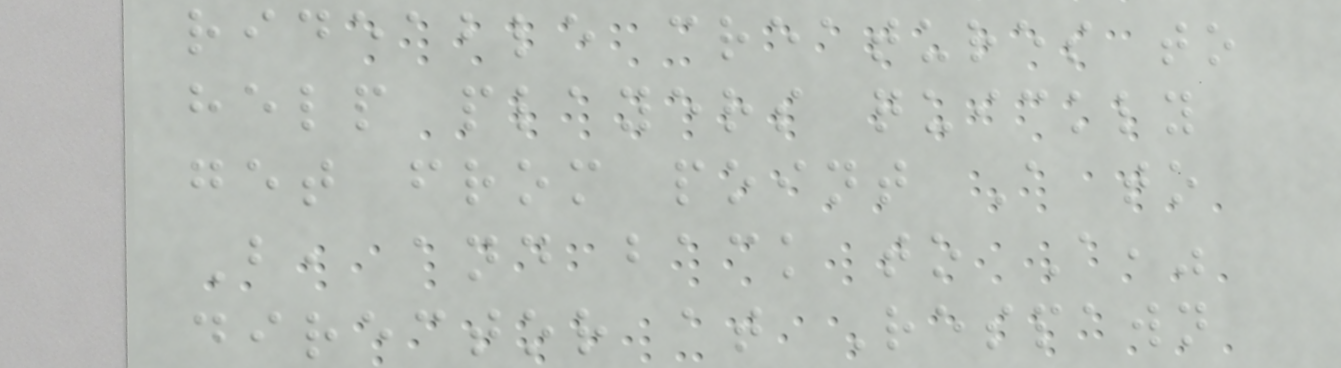rideable creatures to
help players quickly
get from point A to
B, and back to A,"
director at Respawn
